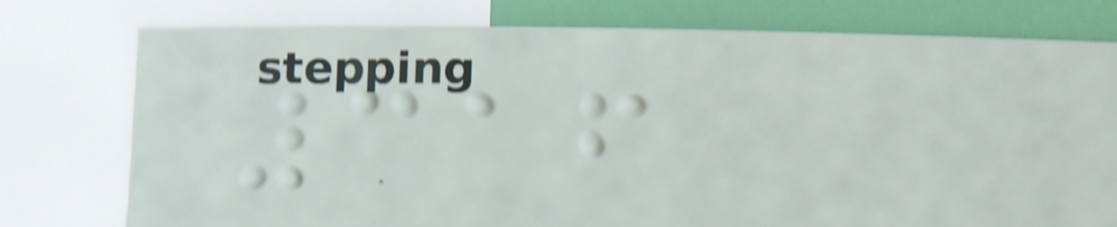316
